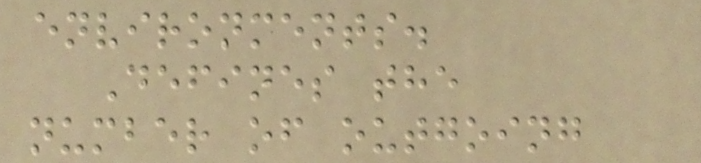environments.
Defines the
number of outgoing
